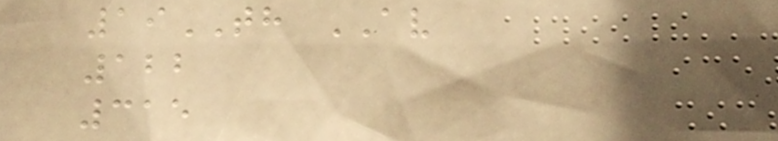19TH AV
122
315
